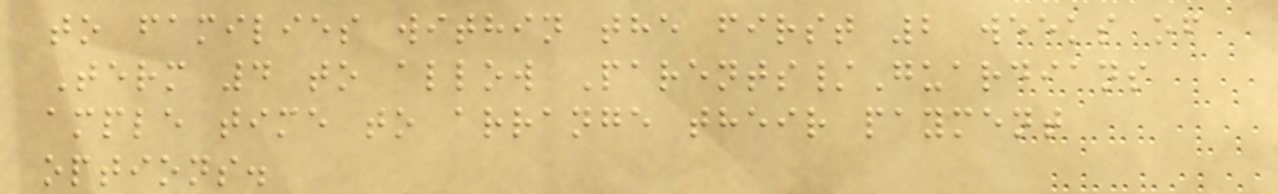to families within the first 2 weeks of
Term 4 to allow Parents/Guardians
ample time to arrange their payment
options.
